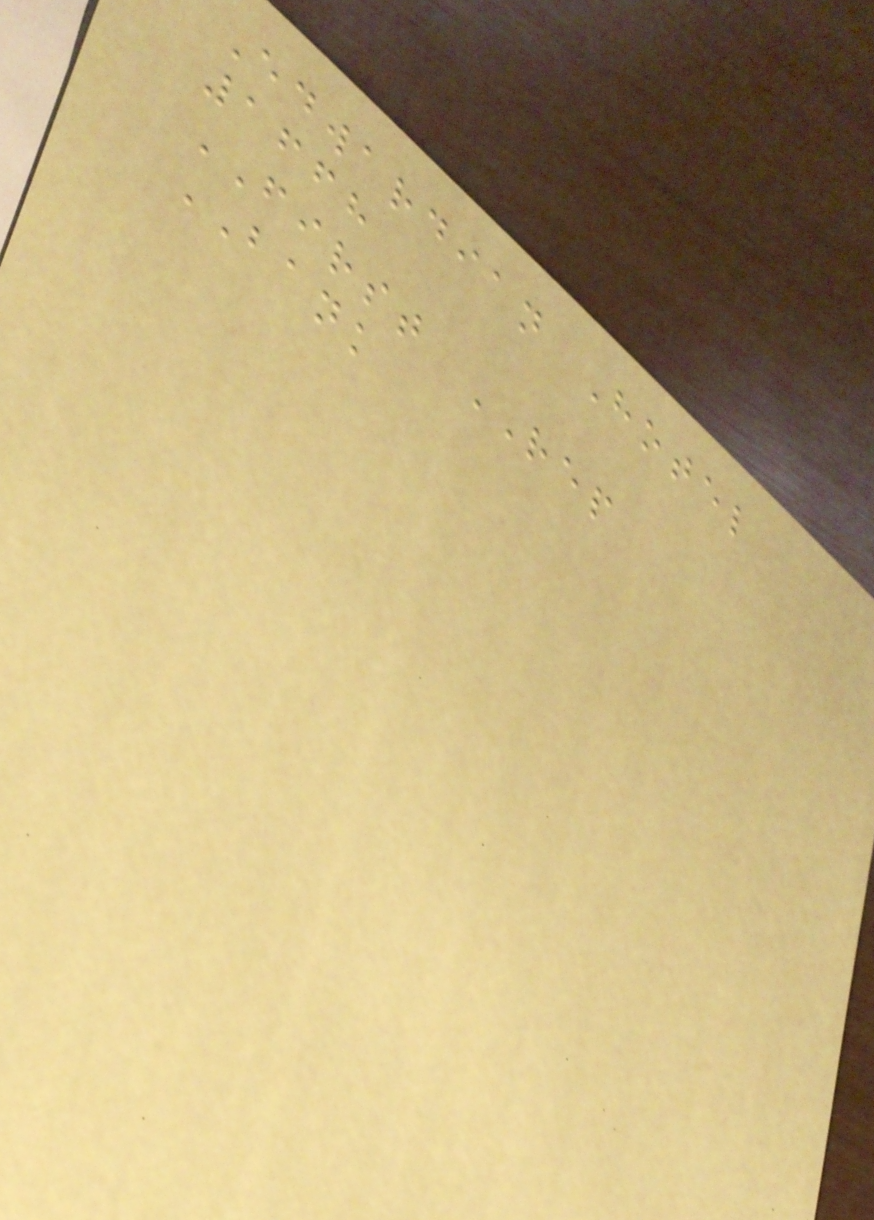Edwardian Hotel
1668
FIRST REP
BANK
